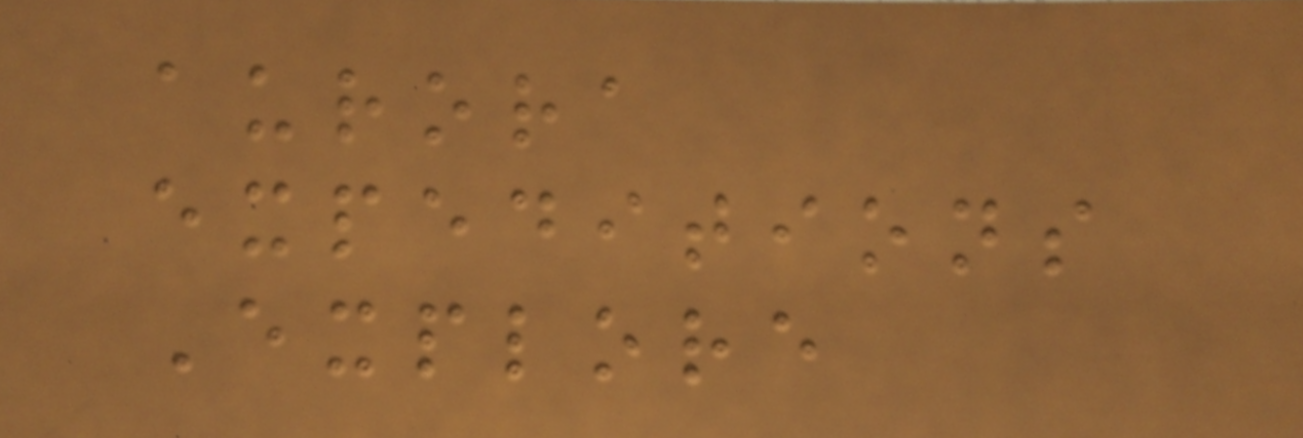aurora
expeditions
Explore
